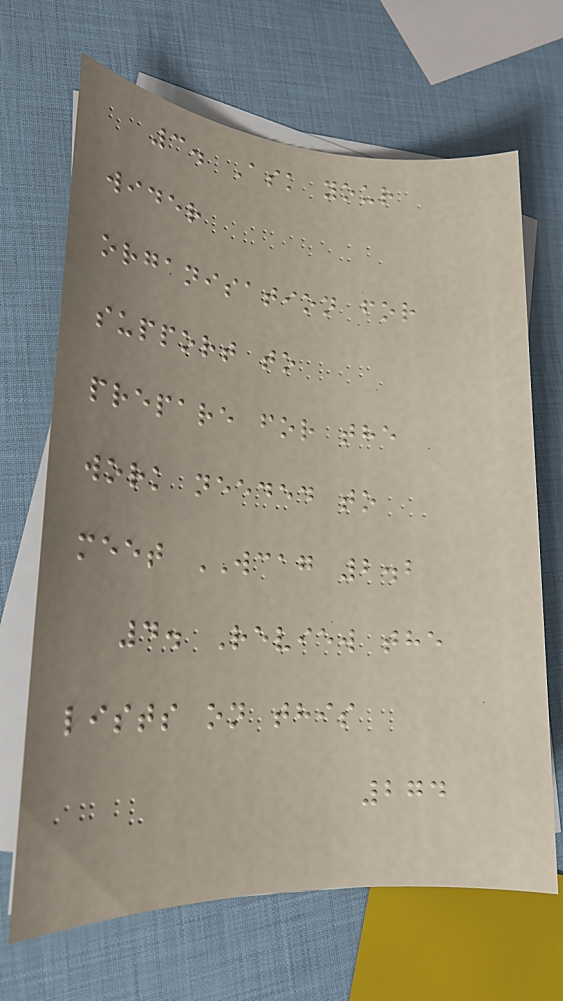3. Ask your
wider
organisation for
support to
prepare for the
work needed to
meet WCAG 2.2
4. Review the
lists on this
274
